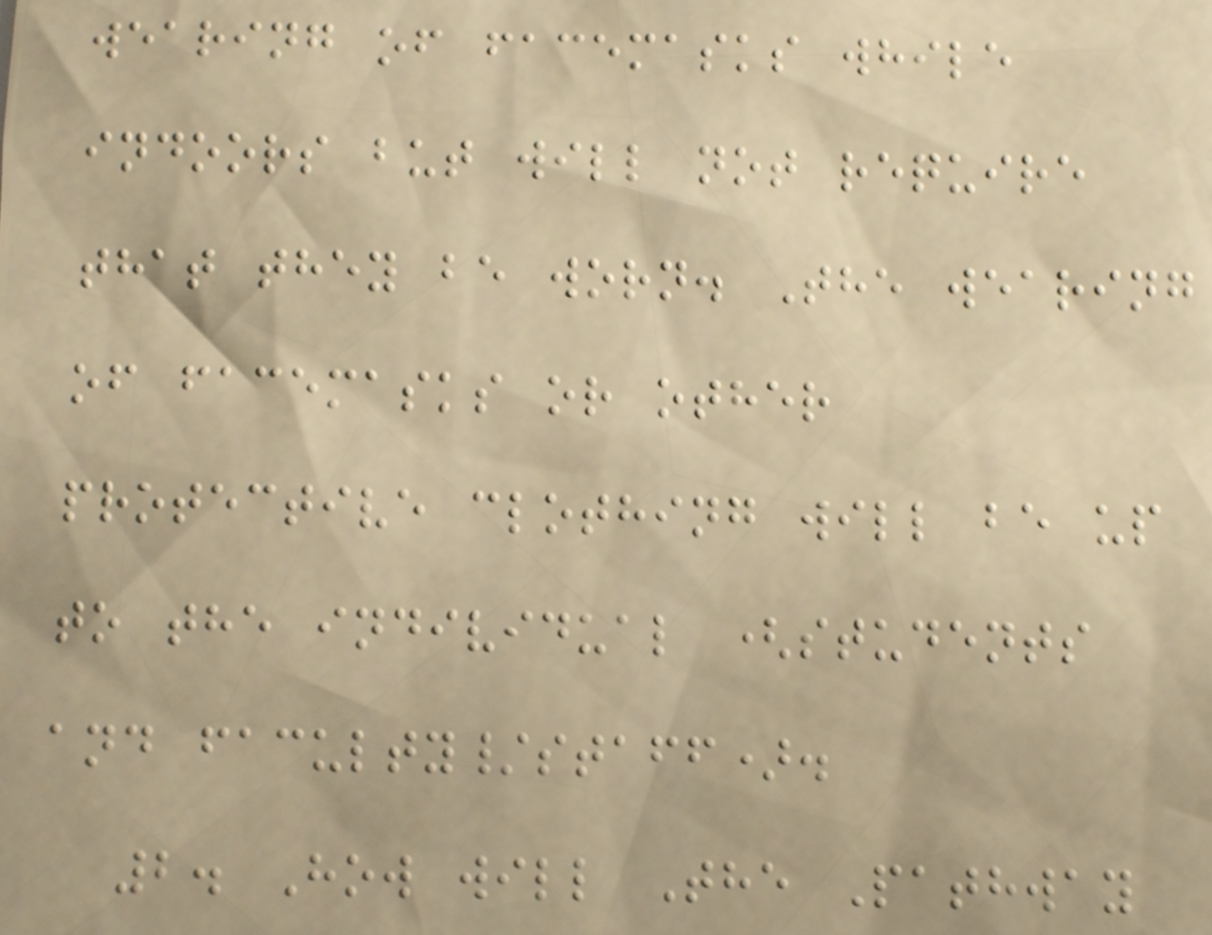wearing of facemasks while
indoors but will not require
that they be worn. The wearing
of facemasks or other
protective clothing will be up
to the individual (students
and faculty/staff).
2. How will The Pathway
